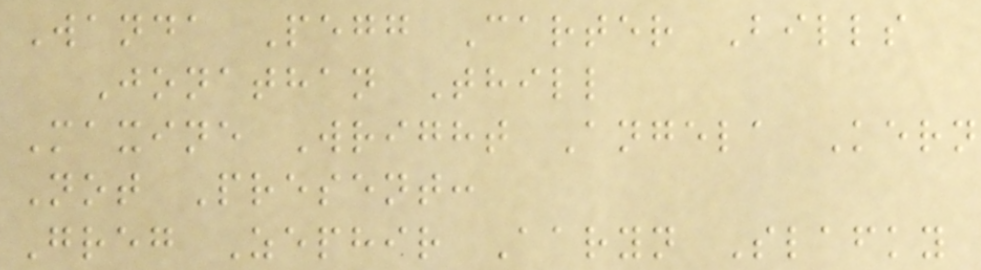Wanda Pegg Carter Bills
Jonathan Thill
Maxine Wright Angela Kern
Not Present:
Greg Zephir Aaryn Slafky
